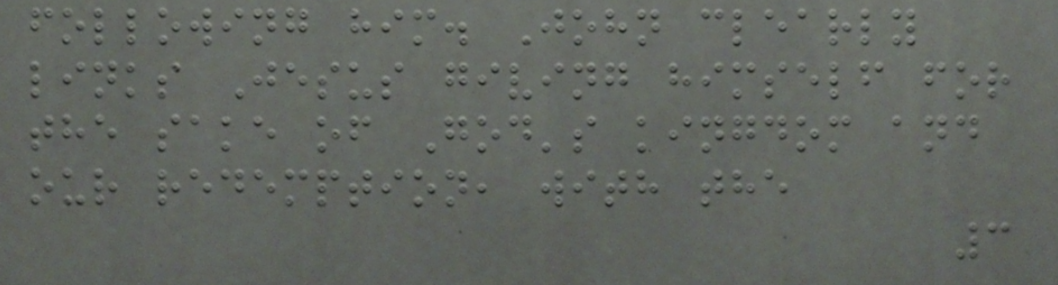following him. John clearly
links Jesus giving himself for
the sake of God's kingdom and
our redemption, with the
3
